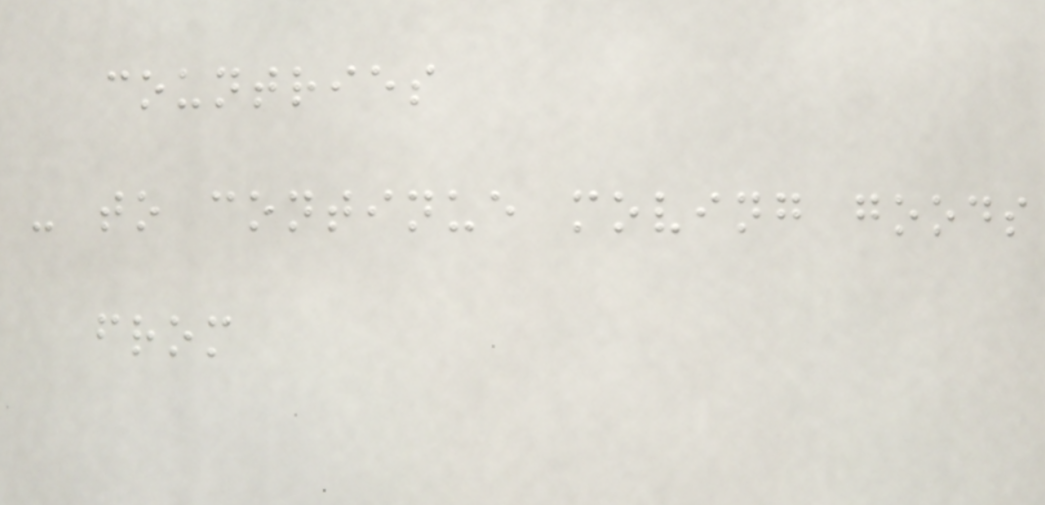countries
- to continue moving goods
from
